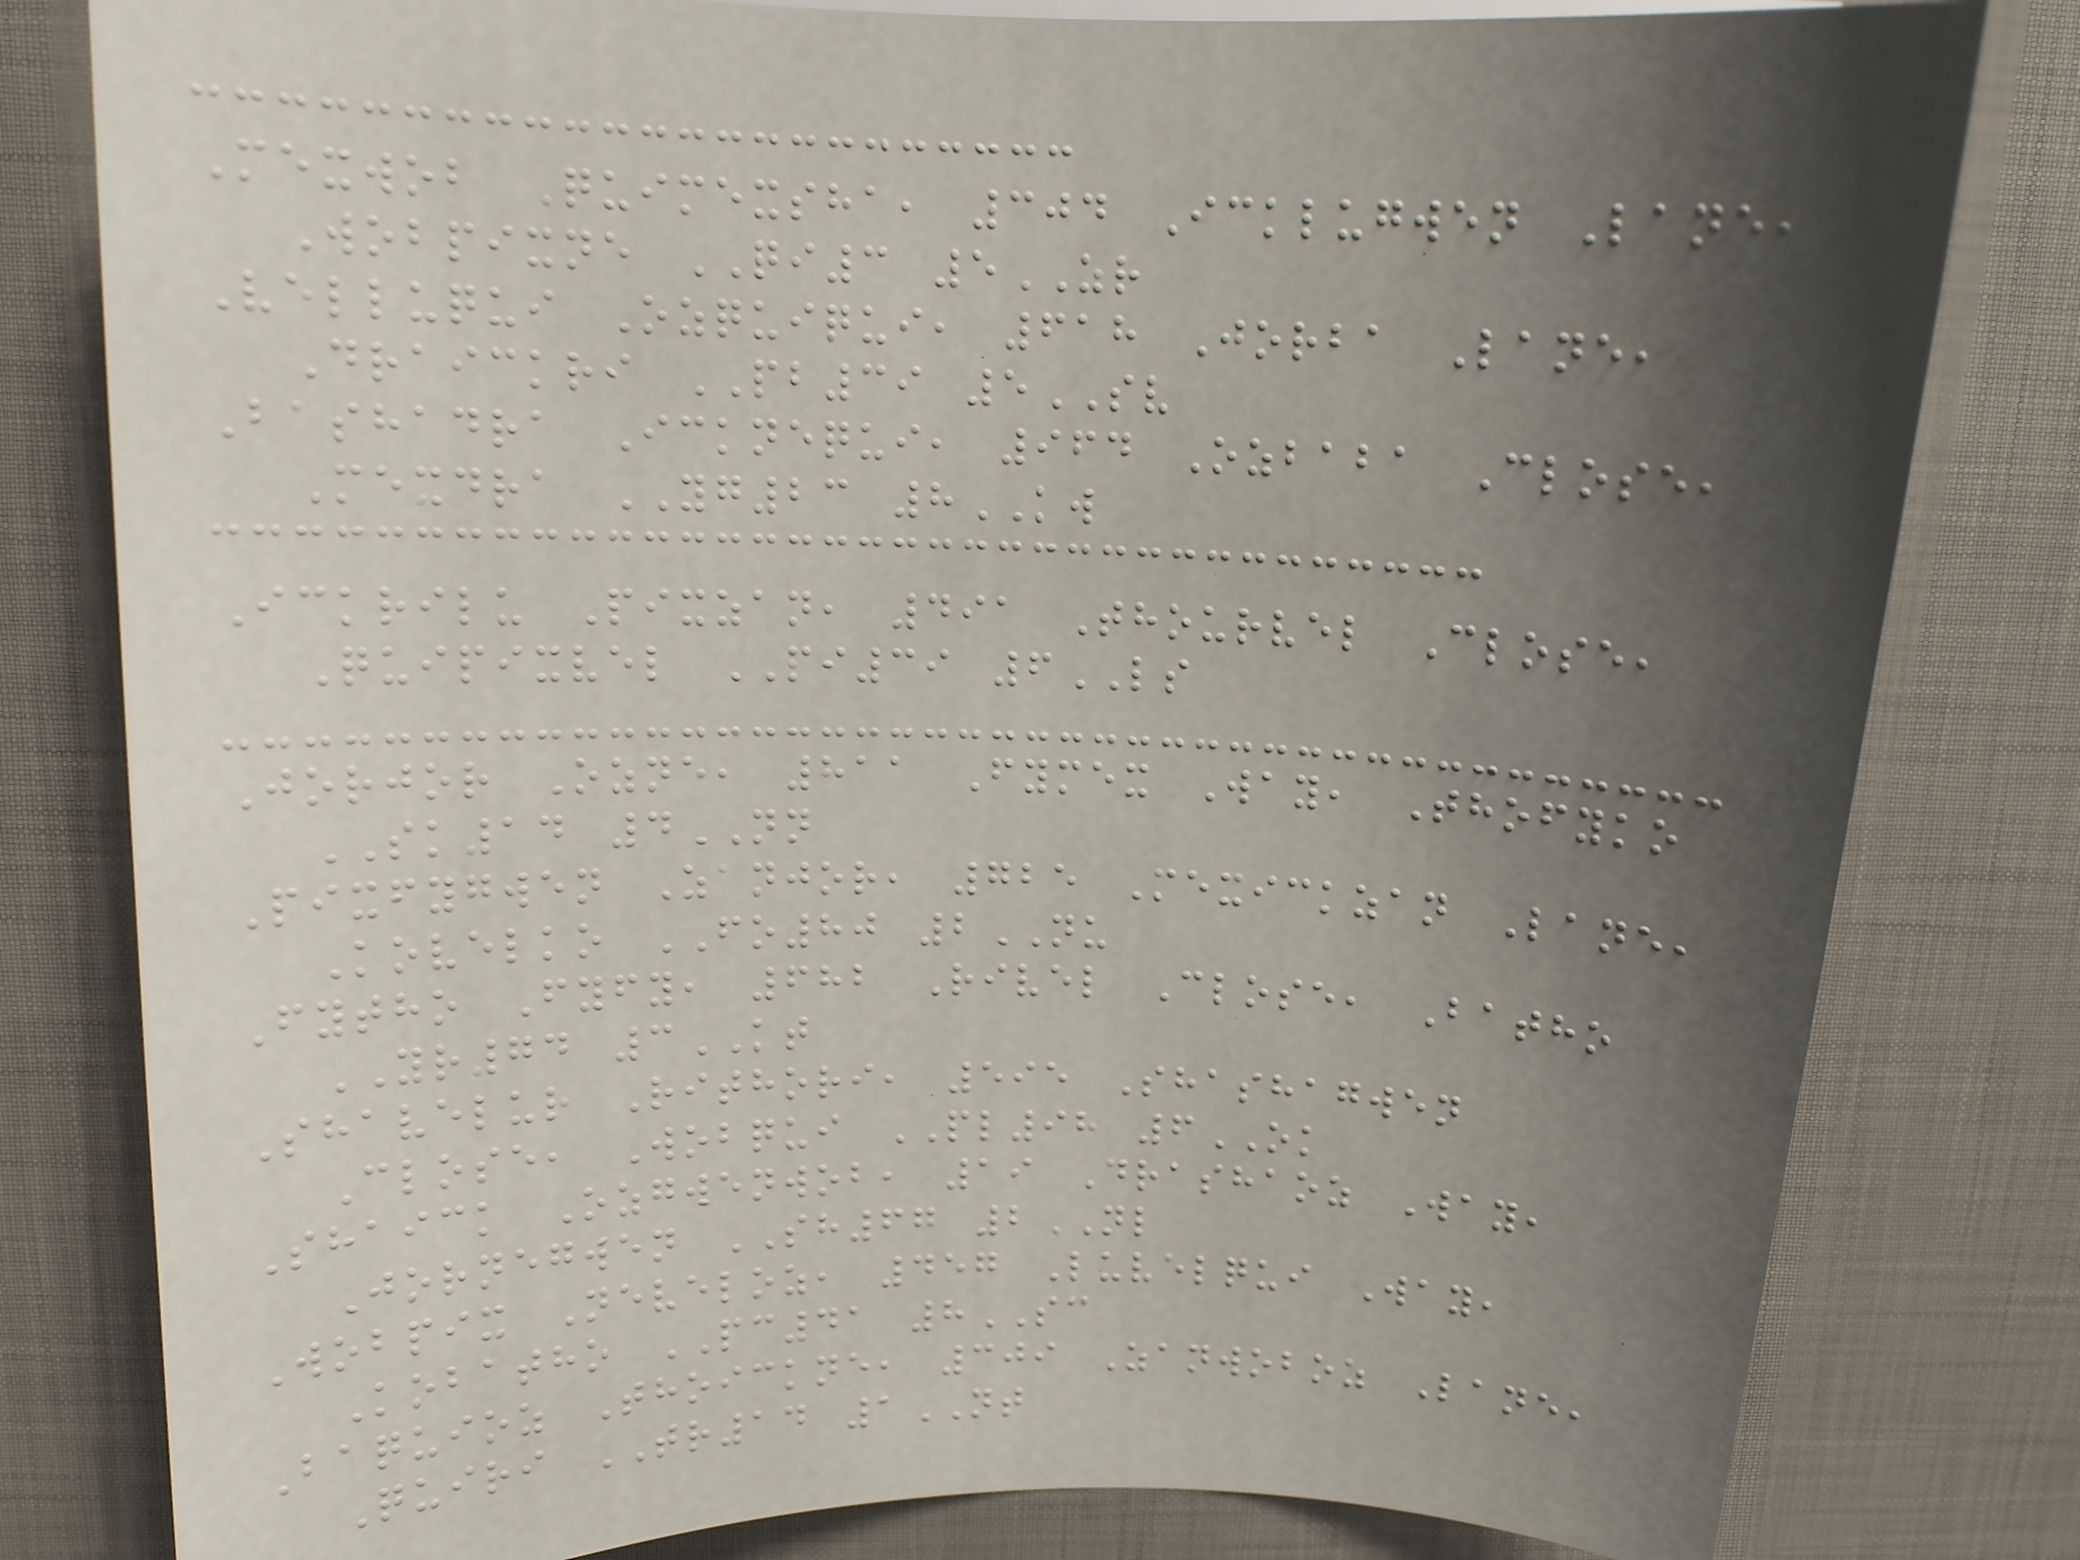Mexwob Quimexsha, 304 Icklugwen Lane,
Wobpixne QI3 5ZR
Velluqui Ozquiqui, 618 Jorba Lane,
Draickri PB39 5SV
Bashadra Icknequi, 964 Ozbaba Close,
Mexdra YG23 8KW
Ickrilu Pixzan, 491 Thourvel Close,
Quipixvel PI39 6LS
Jorjor Ozne, 811 Fymex Way, Thofyko
SK14 4NN
Pixfygwen Zanjor, 725 Mexickzan Lane,
Kovelko FO80 2NU
Fytho Fyfy, 682 Rivel Close, Batho
YR74 3KT
Shavelur Rithori, 595 Shashagwen
Close, Wobqui PL98 6OK
Shaick Ozgwenwob, 19 Drashaoz Way,
Jornegwen SH67 2NL
Wobpix Neveloz, 457 Luvelqui Way,
Kobatho PC41 8SC
Baquioz Thoickne, 309 Zanwoboz Lane,
Quiri TR14 1NT
